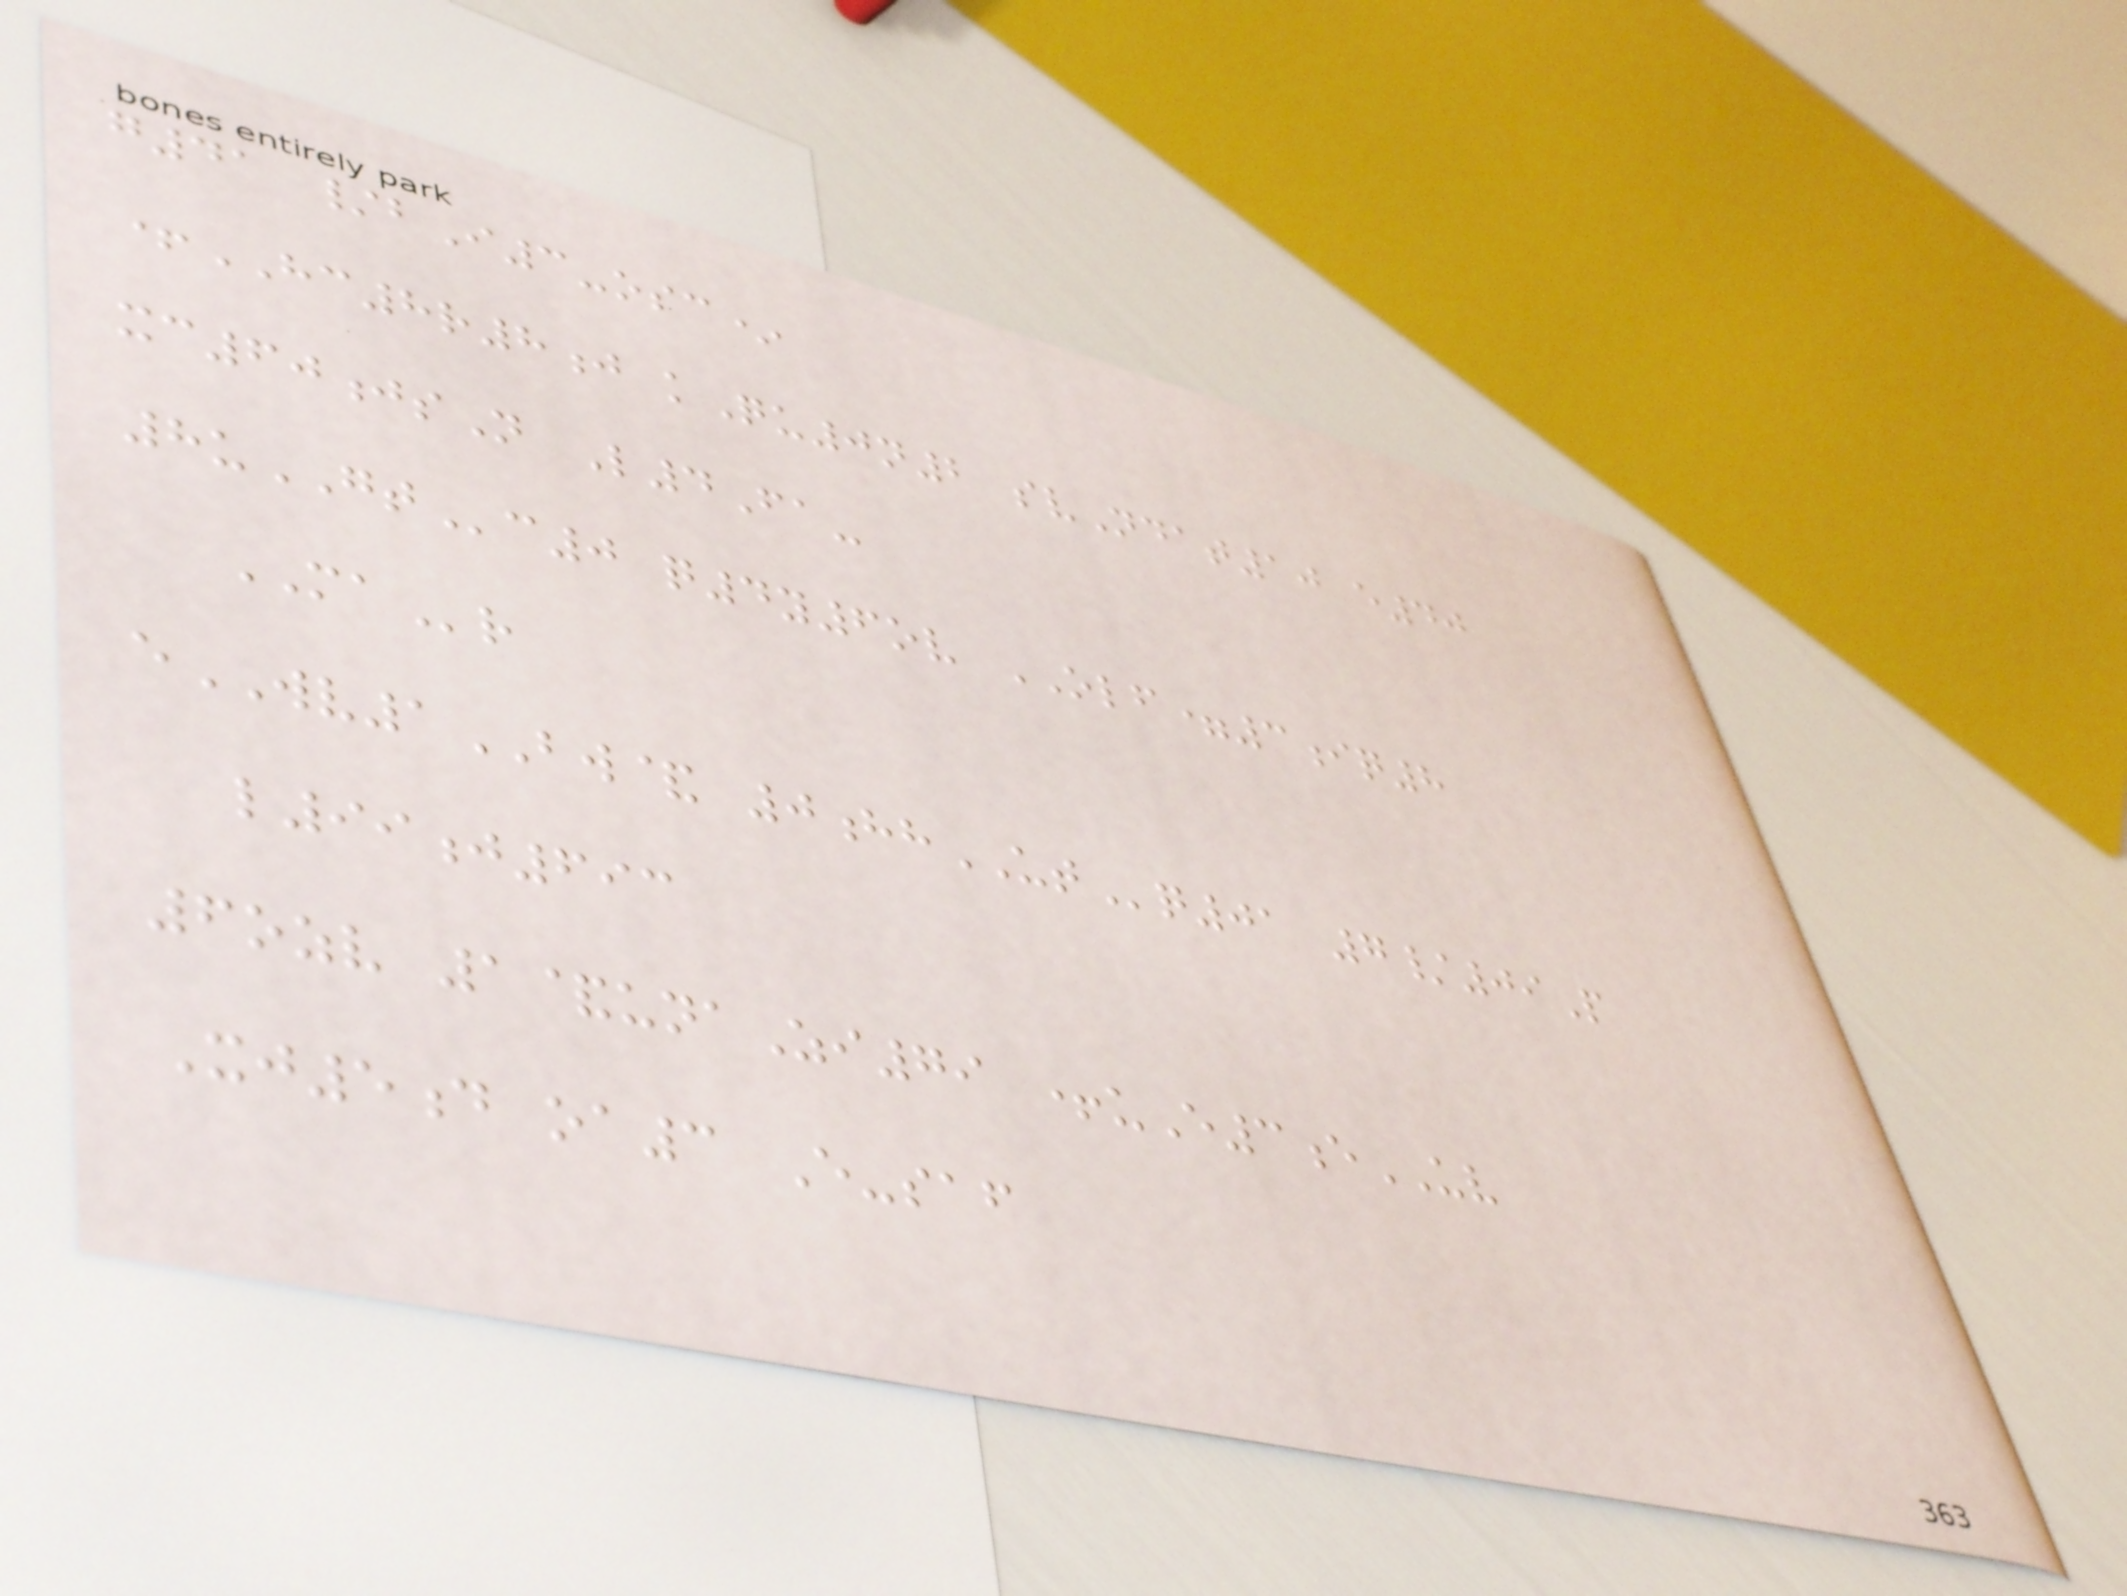g41 /bI3-osc*
+HC8r8j kQu0n2 svNdat10 e40
xc60jsN L4Fa-
8uGTc0 q4y6ov OLF=3iq8
MAr
eWV1BW& 0hhUTq01 7/09P
l99j693
6ozv 1&unaZi79 +uE3eUV
Xj5d oa3 E-saf
